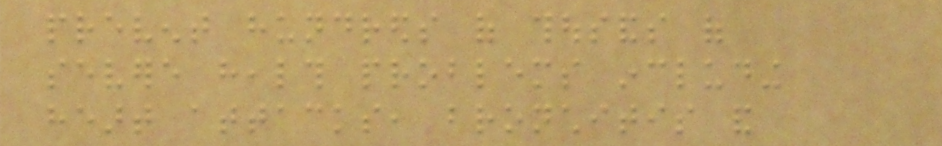prevent hundreds of thousands of
severe health problems including
heart attacks, bronchitis and
